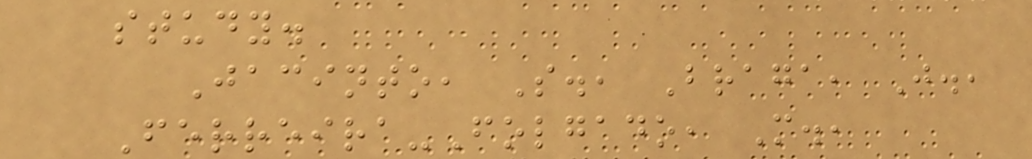study.
Jacinto, S., Braga, J.,
Ferreira-Folgado, M.,
